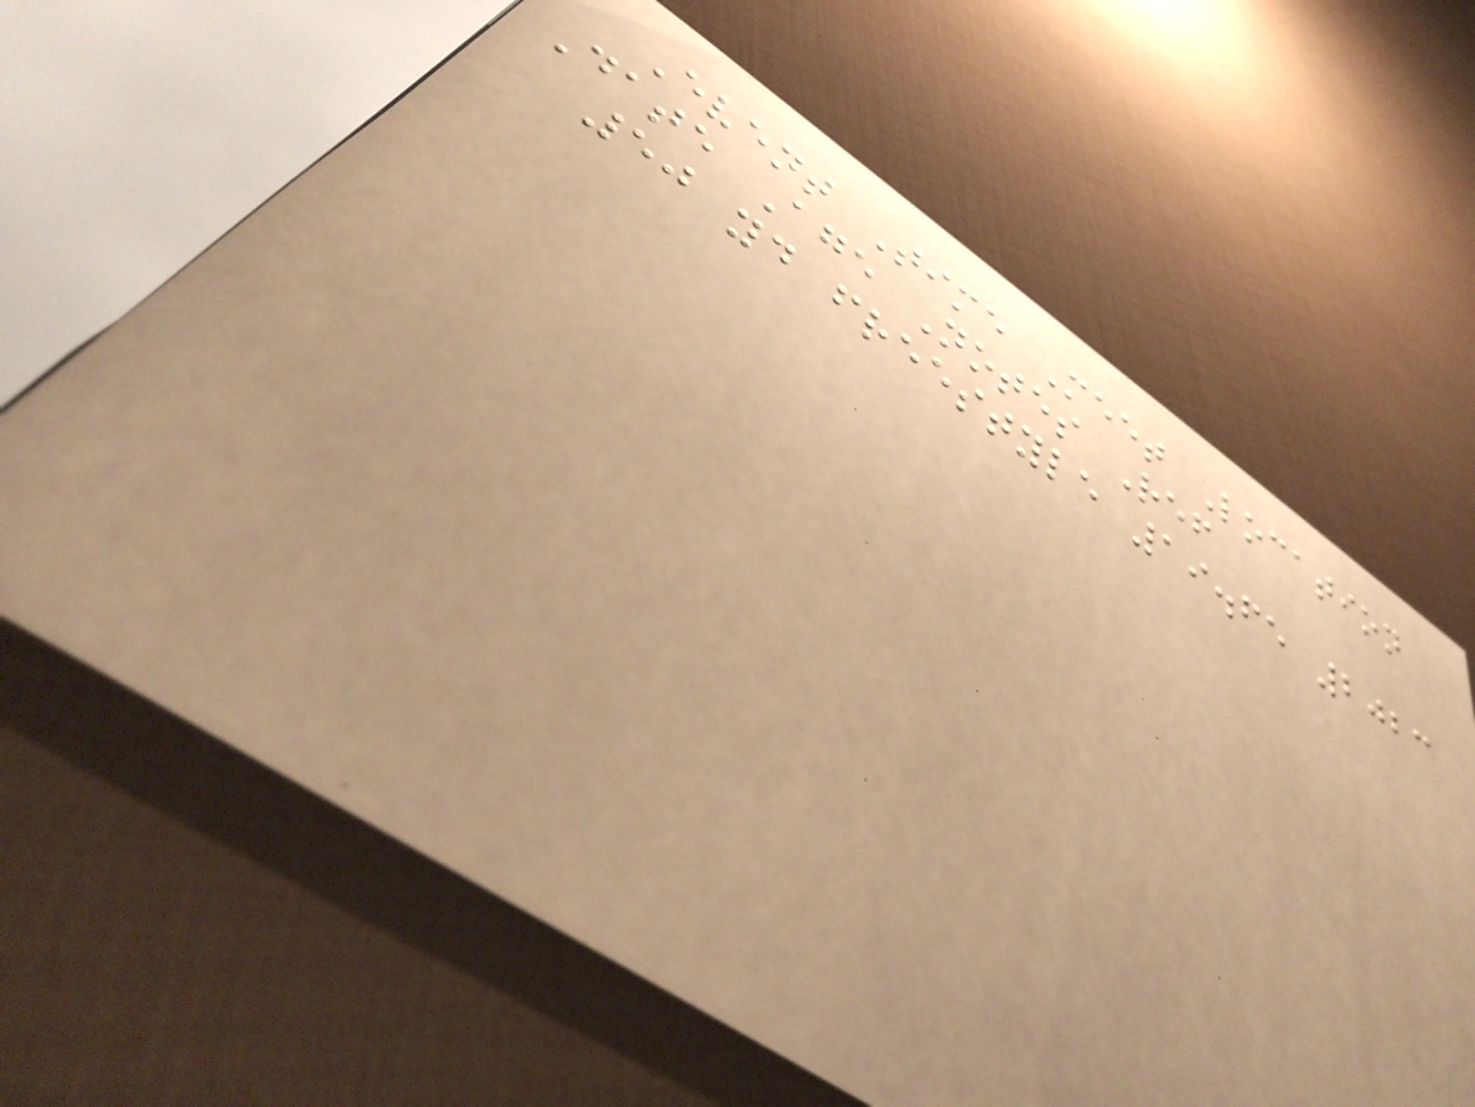Event Time Meet Location
Date Age Notes Ref
50 yd freestyle 19.65 2023
